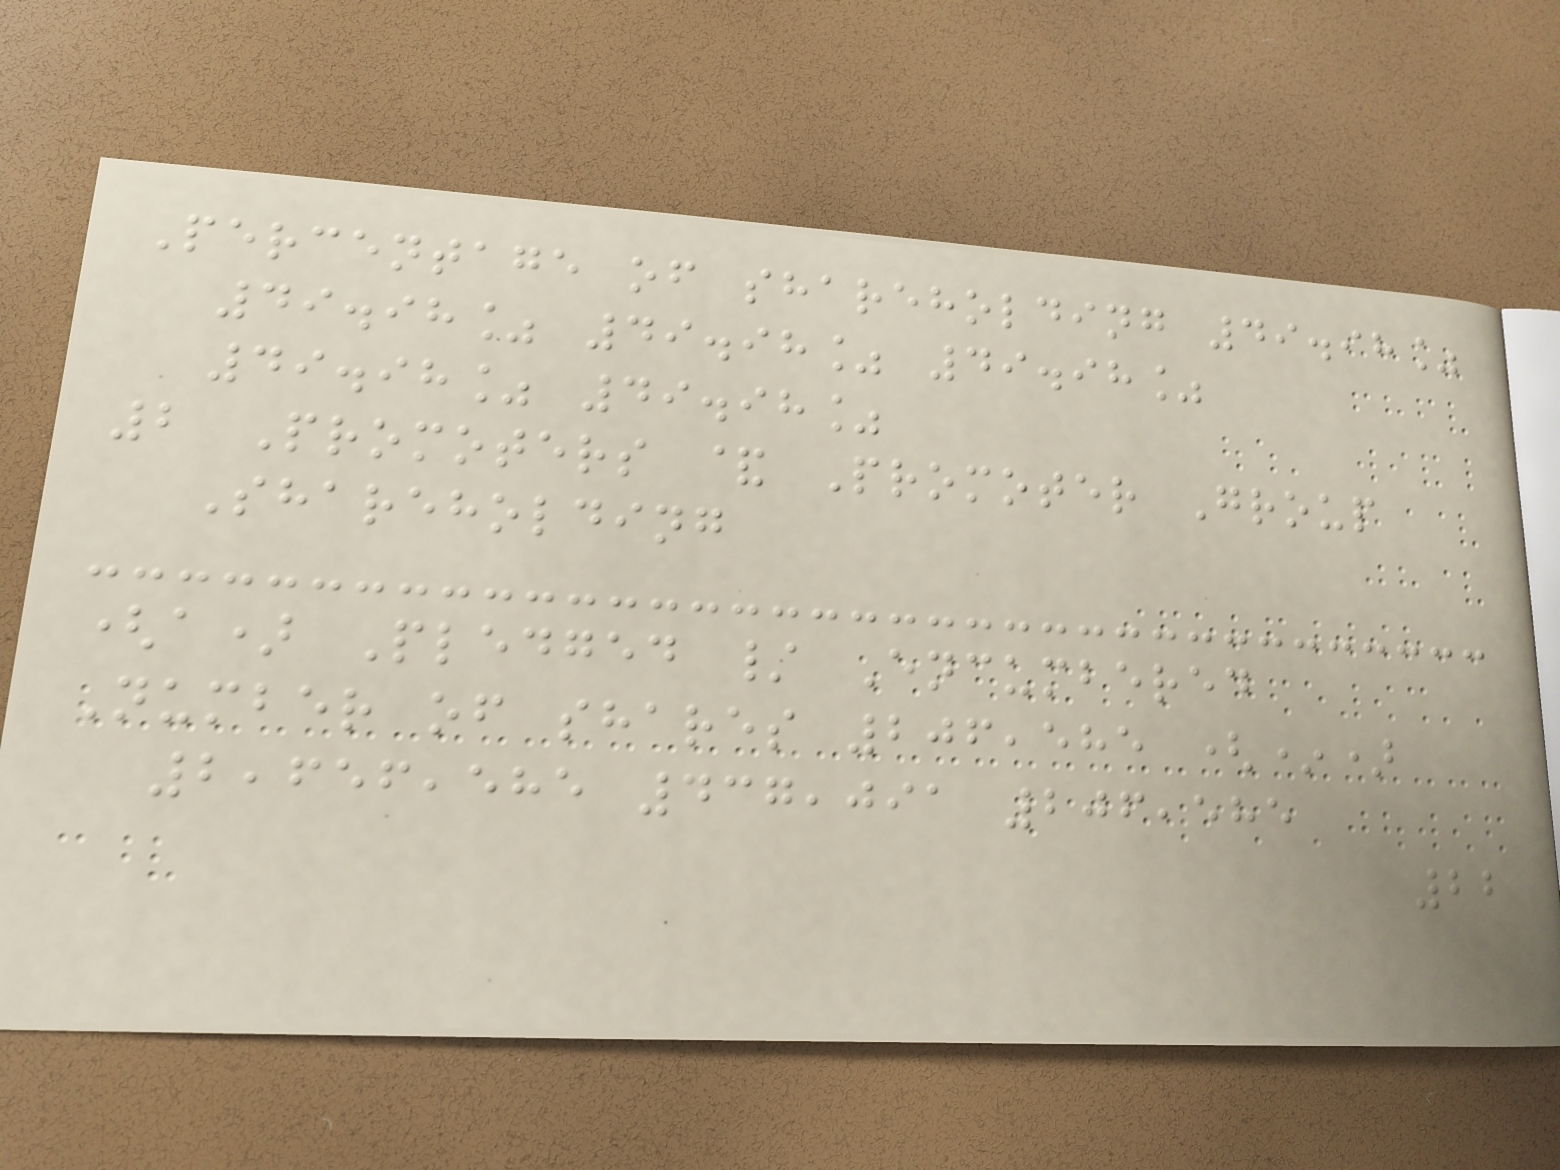Percentage of shareholding 49.98%
49.98% 49.98% 49.98%
49.98% 49.98%
2 Promoters & Promoter Group
Shareholding
(a) Pledged / Encumbered
Number of shares 206,585 (*)
2,656,585 437,091 206,585
22
